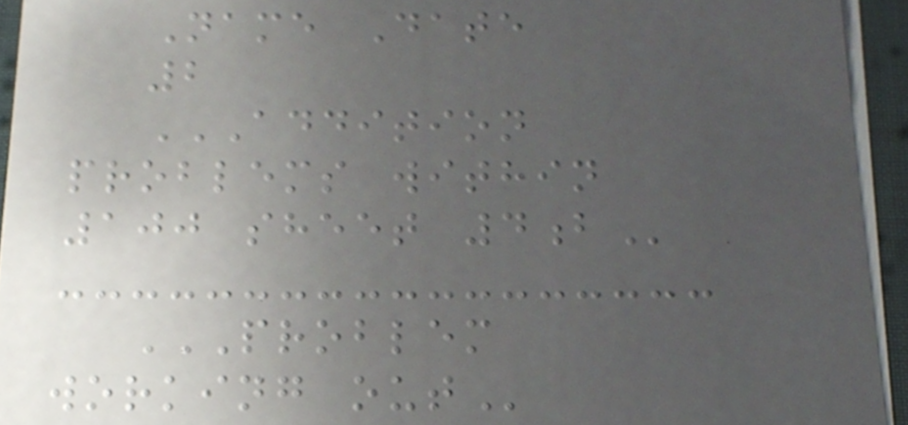Name Date
2
ADDITION
PROBLEMS WITHIN
100 SHEET 4B
PROBLEM
WORKING OUT
